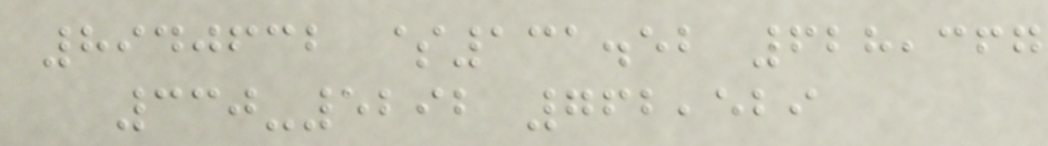8940632 $131.52 628,367
330-5292 762,529
